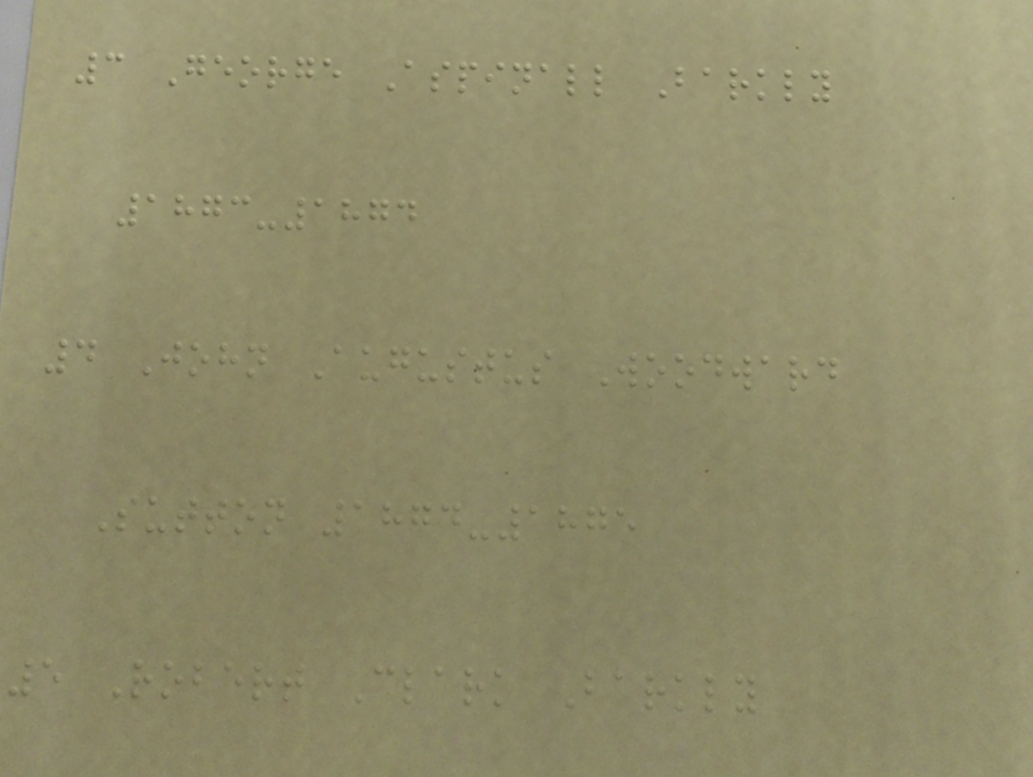3 George Aspinall Barkly
1873-1874
4 John Augustus Woodward
Sutton 1874-1875
5 Robert Clark Barkly
